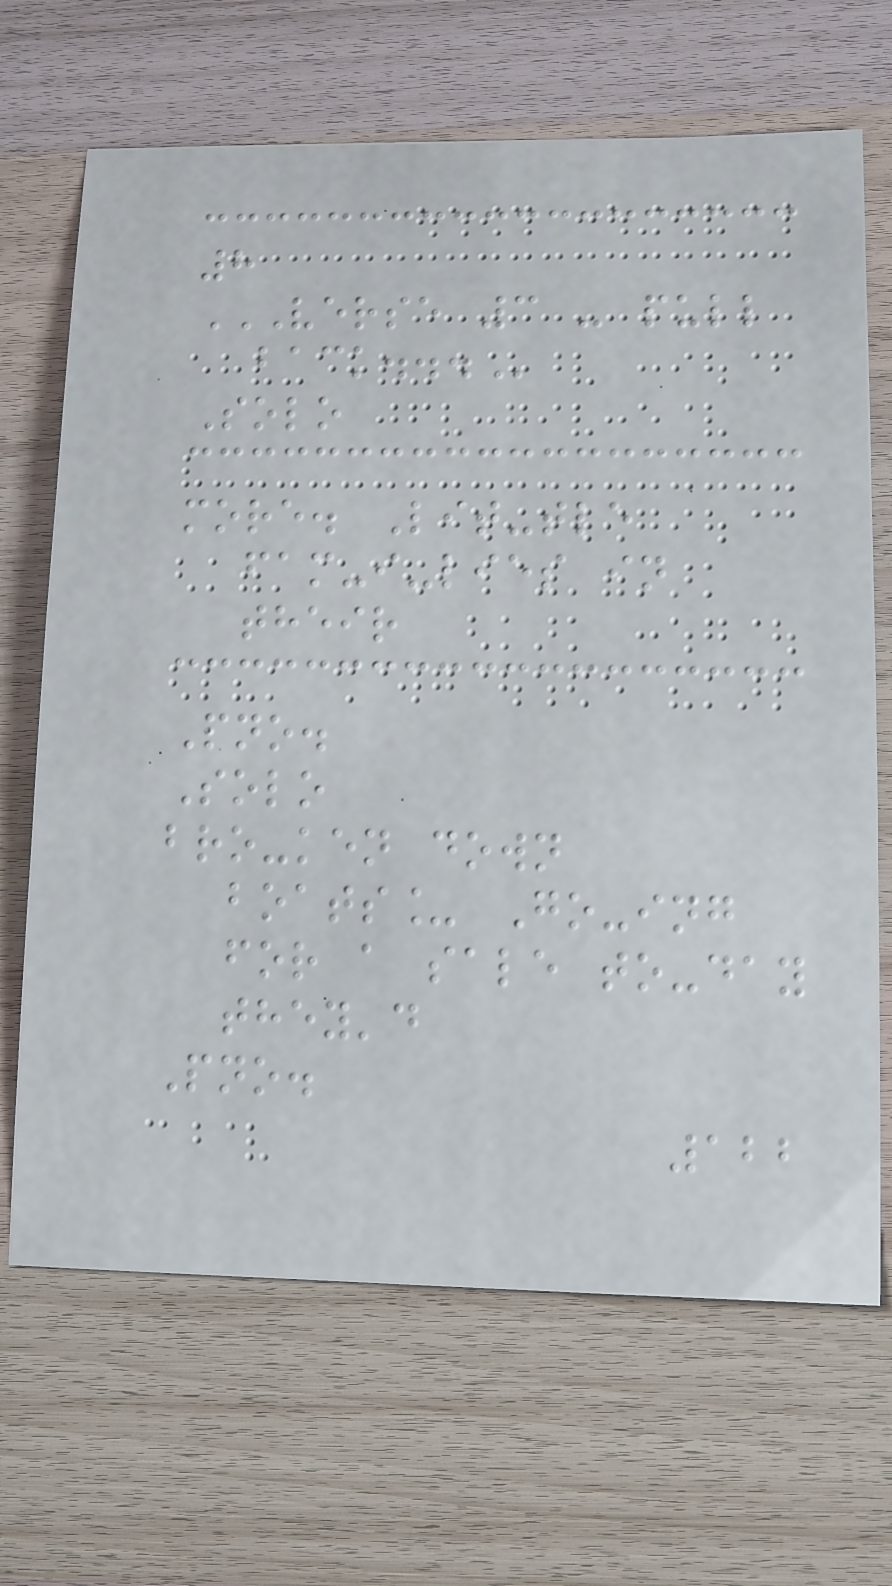8
VERSE 3 - PULL
BACK...
Solo
more. Lit-tle
fam-i-lies in
their
Pno.
Solo
bro-ken down
boats_ Go-ing
for a sale to-day
they'd
Pno.
122
